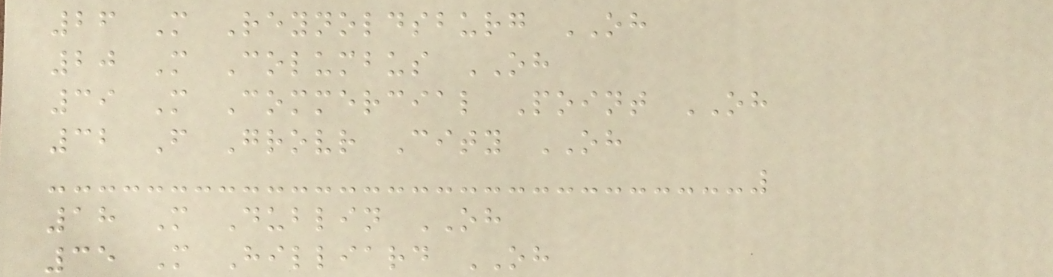26 M Reynoldsburg OH
20 M Columbus OH
39 M Commercial Point OH
32 F Grovr City OH
18 M Dublin OH
35 M Hilliard OH
